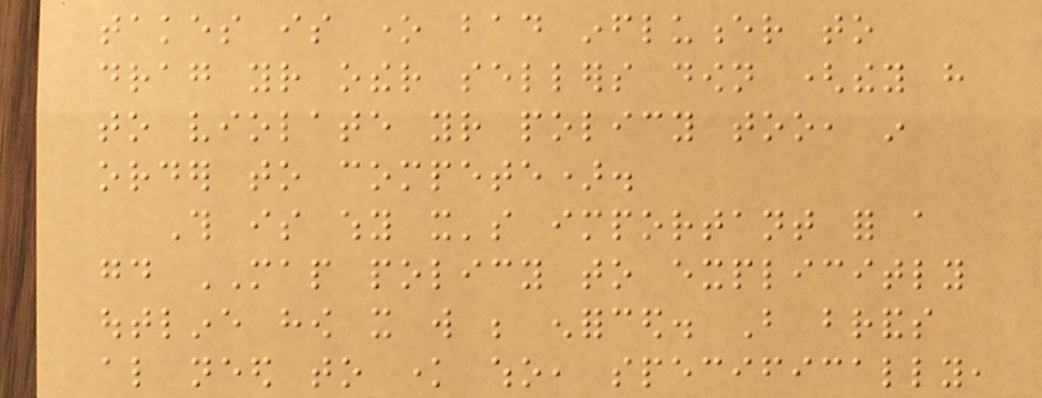takes is one bad influencer to
drag your other sellers down (they have
to violate your policy too, in
order to compete).
This is why it's important for a
good MAP policy to explicitly
outline how it will be enforced. But brands
also need to know who, specifically,
